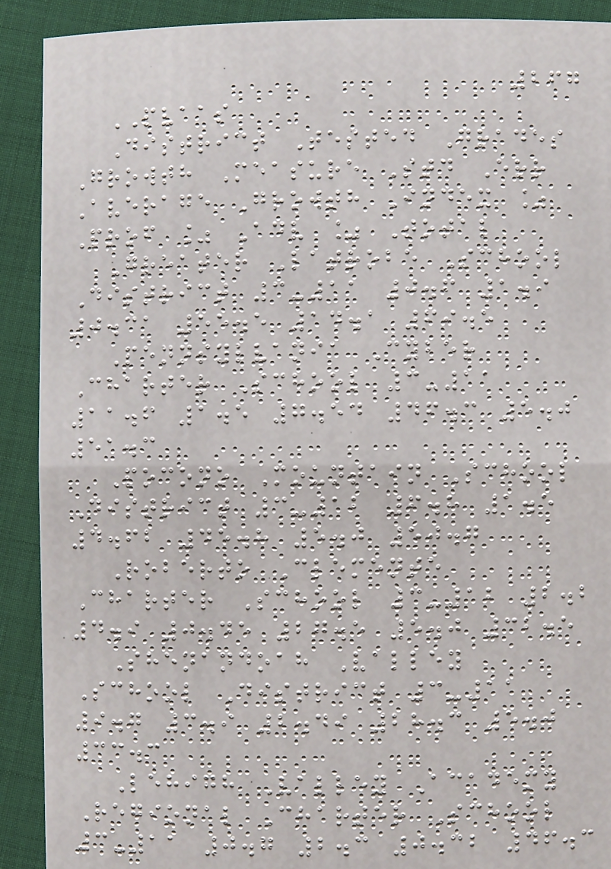267
PVAAS
District Tested Grades
Growth Measure Std Err
Average Growth Index %
Prof % Adv % Total
Greater Latrobe School
District 3-11 0.6 1.9
0.31 55.5 14.1 69.5
Pennsylvania Cyber
Charter School 3-11
11.6 1.5 7.54 46.3 5.0
51.3
Pocono Mountain School
District 3-12 6.8 1.5
4.62 45.8 5.0 50.7
Roberto Clemente
Charter School 3-12 2.2
4.9 0.45 27.5 5.0 32.5
Shenandoah Valley
School District 3-11
9.7 3.9 2.49 28.3 5.0
33.3
Lehigh Valley Academy
Regional Charter School
3-11 0.7 2.3 0.32 46.3
